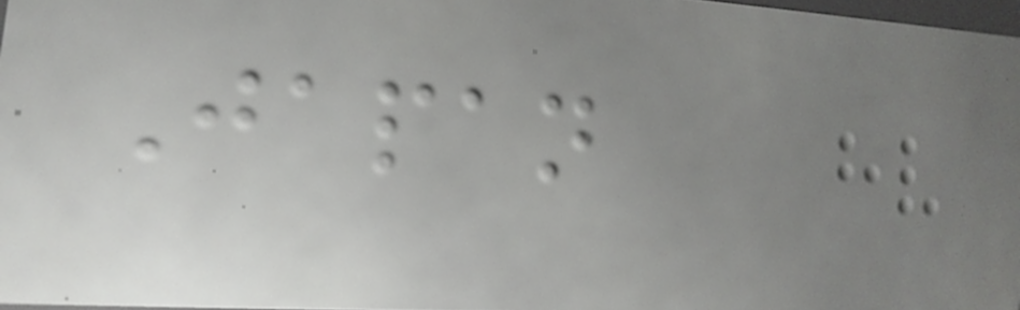Japan
